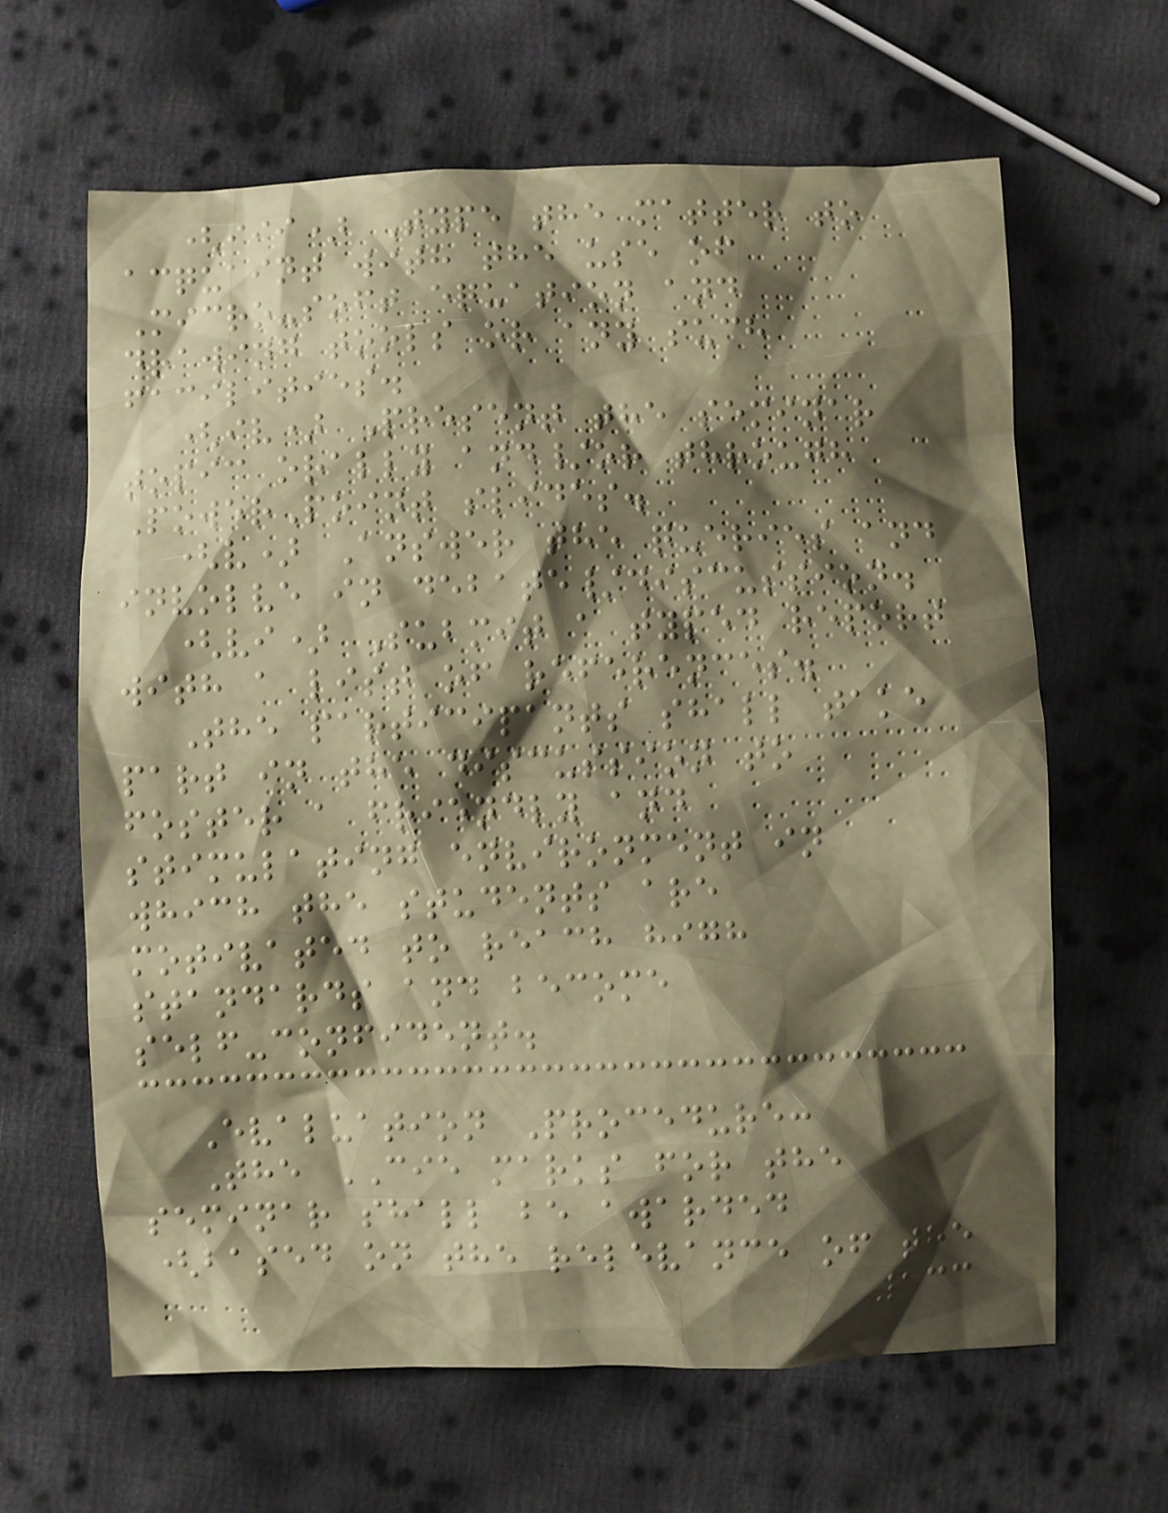(iii) Type the matter to
acquaint with the use of
Micro-soft equation and
drawing tools or any such
facilities.
(iv) Present the seminar
topic orally and/or through
PowerPoint slides.
(v) Answer the queries and
involve in debate/discussion.
(vi) Submit a typed report
with a list of references.
The participants shall take
part in the discussion to
foster a friendly and
stimulating environment in
which the students are
motivated to reach high
standards and become
self-confident.
Evaluation Procedure:
The CIE marks for the
seminar shall be awarded
(based on the relevance of the
133
